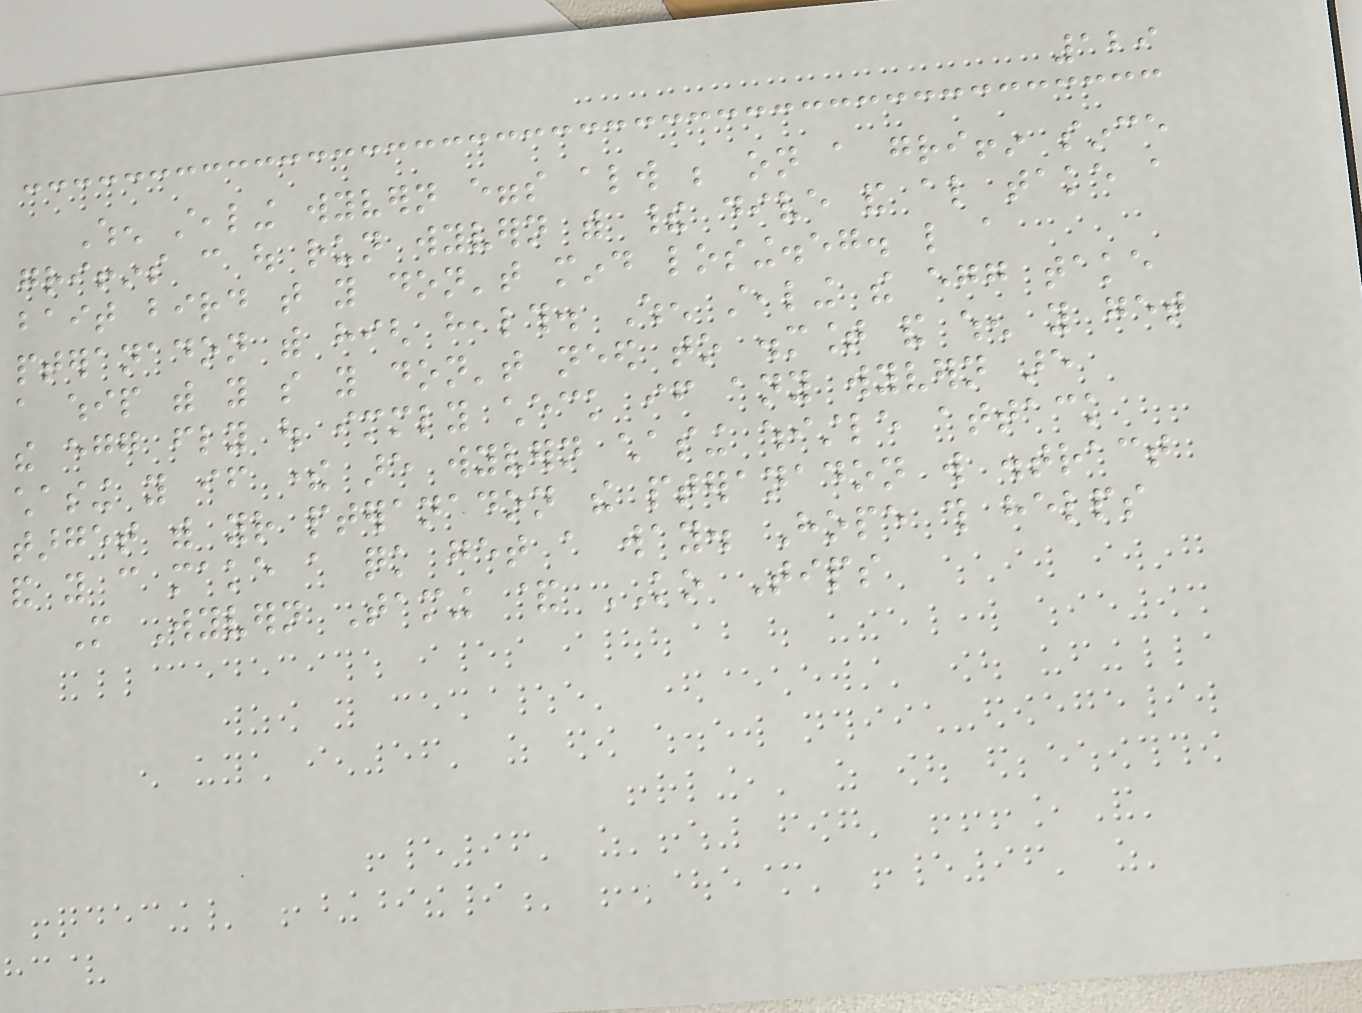129
When stealing wyvern eggs always be on a griffin since
griffins can out run wyvern with their dive and also take a
bait bird that you don't mind losing.eg. like a
pteranadon with high health. When stealing the egg take
a whip with you so you don't need to dismount and when you get
the egg fly out immediately check if any wyvern are
chasing you if there are wyvern chasing whistle attack
target with your pteranadon the pteranadon will distract
and you can make a quick get a way. Hope this helps
More Wyvern Taming & KO Tips
